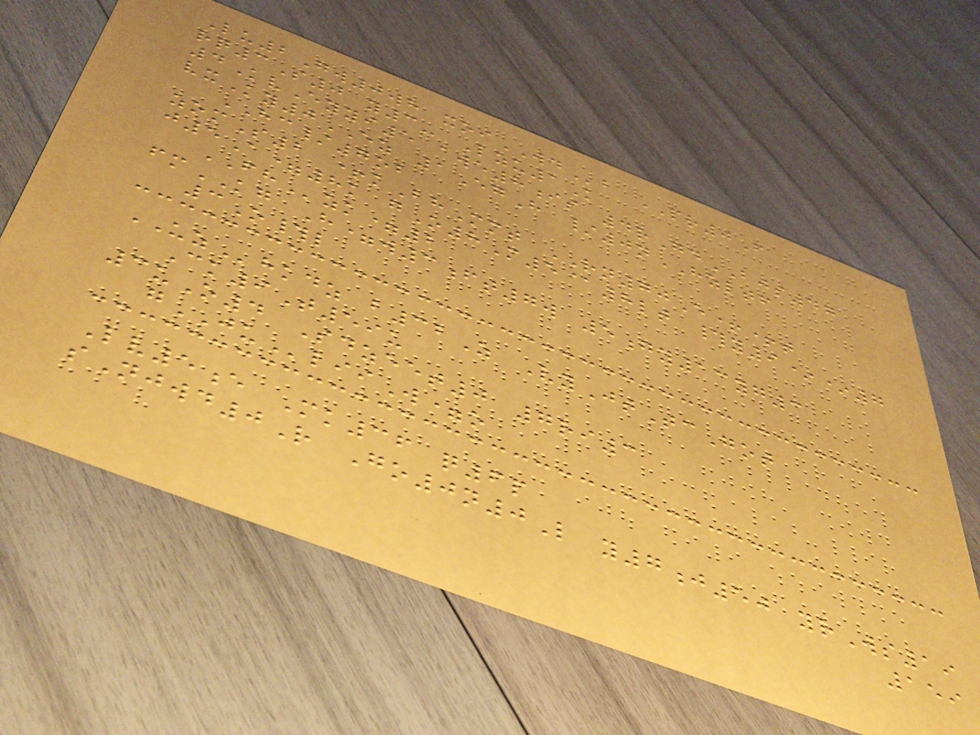Lu2Gw0wh xoiWDb PR0F
rq3S0 y3- Lzu1K
4KvEyyi5 awe8is 4rGdBJS47
vxKy0EZ 1EgH /0nHZLTF
HC/7ob
zomS2 +kBhMmt RN70E++t
j5A=8k gO8M5@8lt #y9**7
FHzk=2
fmKG H=w3ft7w 5gy13yg3
3O#l
UZhkdz b32Z VyJtTcGot
Ck9T59u
3uO4 Sdzeet0 7ri3
gJUliiW=o
Lv5e Mk36 q6p
sNjwd0R Go0n0L y7j50 yrWs19
159
